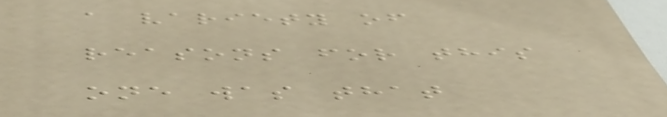a variety of
reasons for this
one was that
